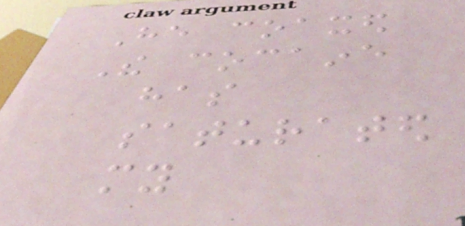He coaxed
The cocaine
has
saturated
my
